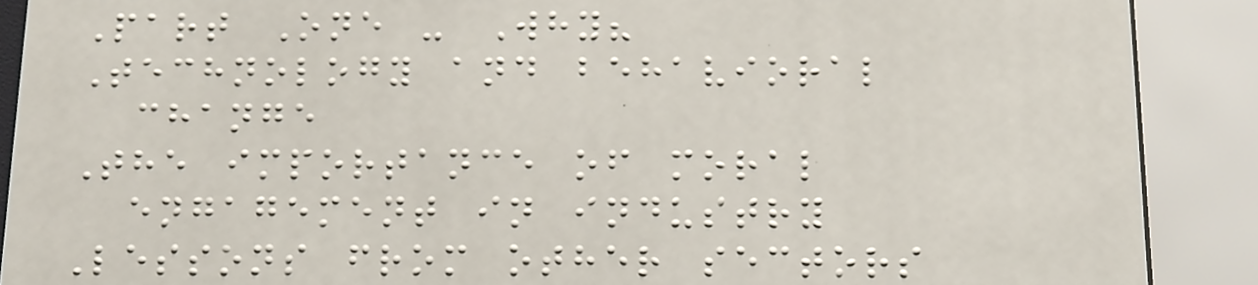Part One - Why?
Technology and behavioral
change
The importance of moral
engagement in industry
Lessons from other sectors
